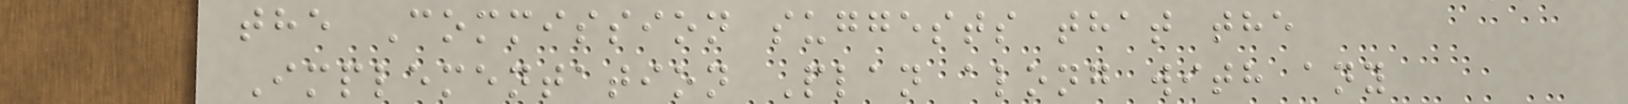the Commission suggests that the
Implementation Plan along with any
